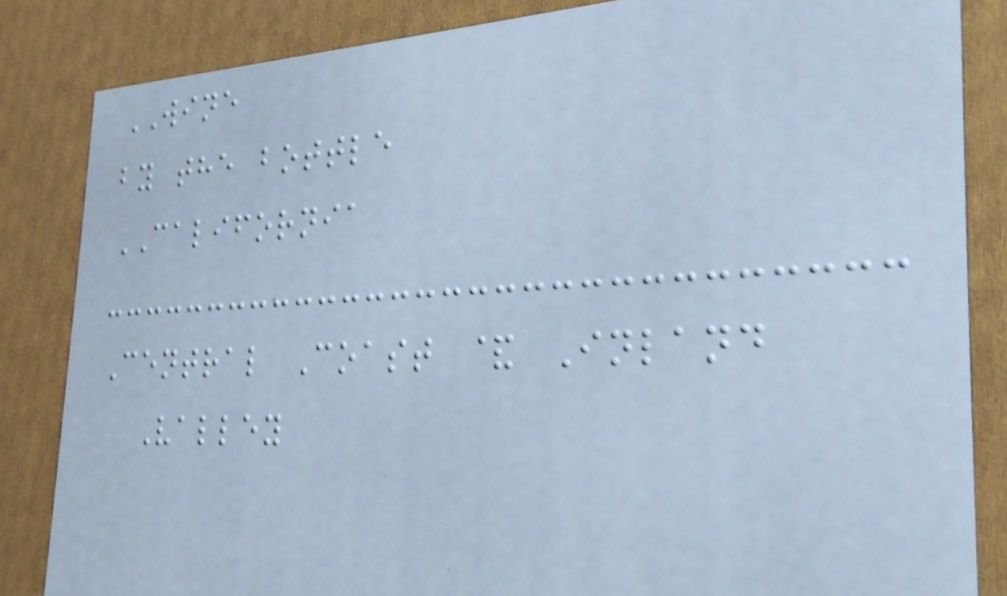WINE
by the bottle
CALIFORNIA
Central Coast & Inland
Valley
